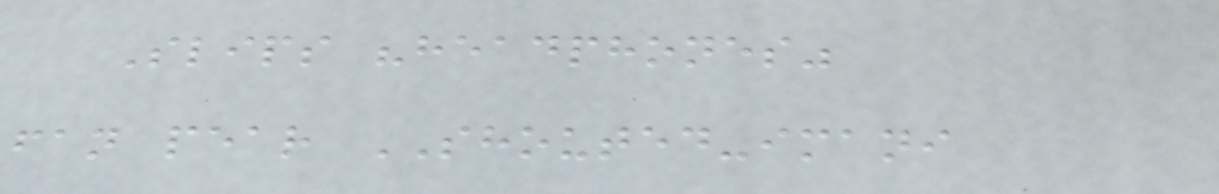Slips "headphones"
fan pear SHOUTED-imani
